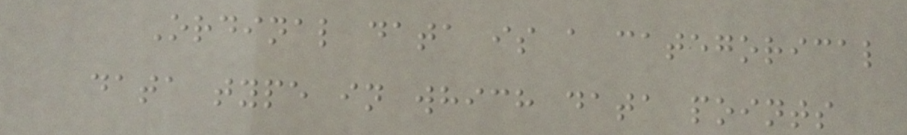Ordinal data is a categorical
data type in which data points
